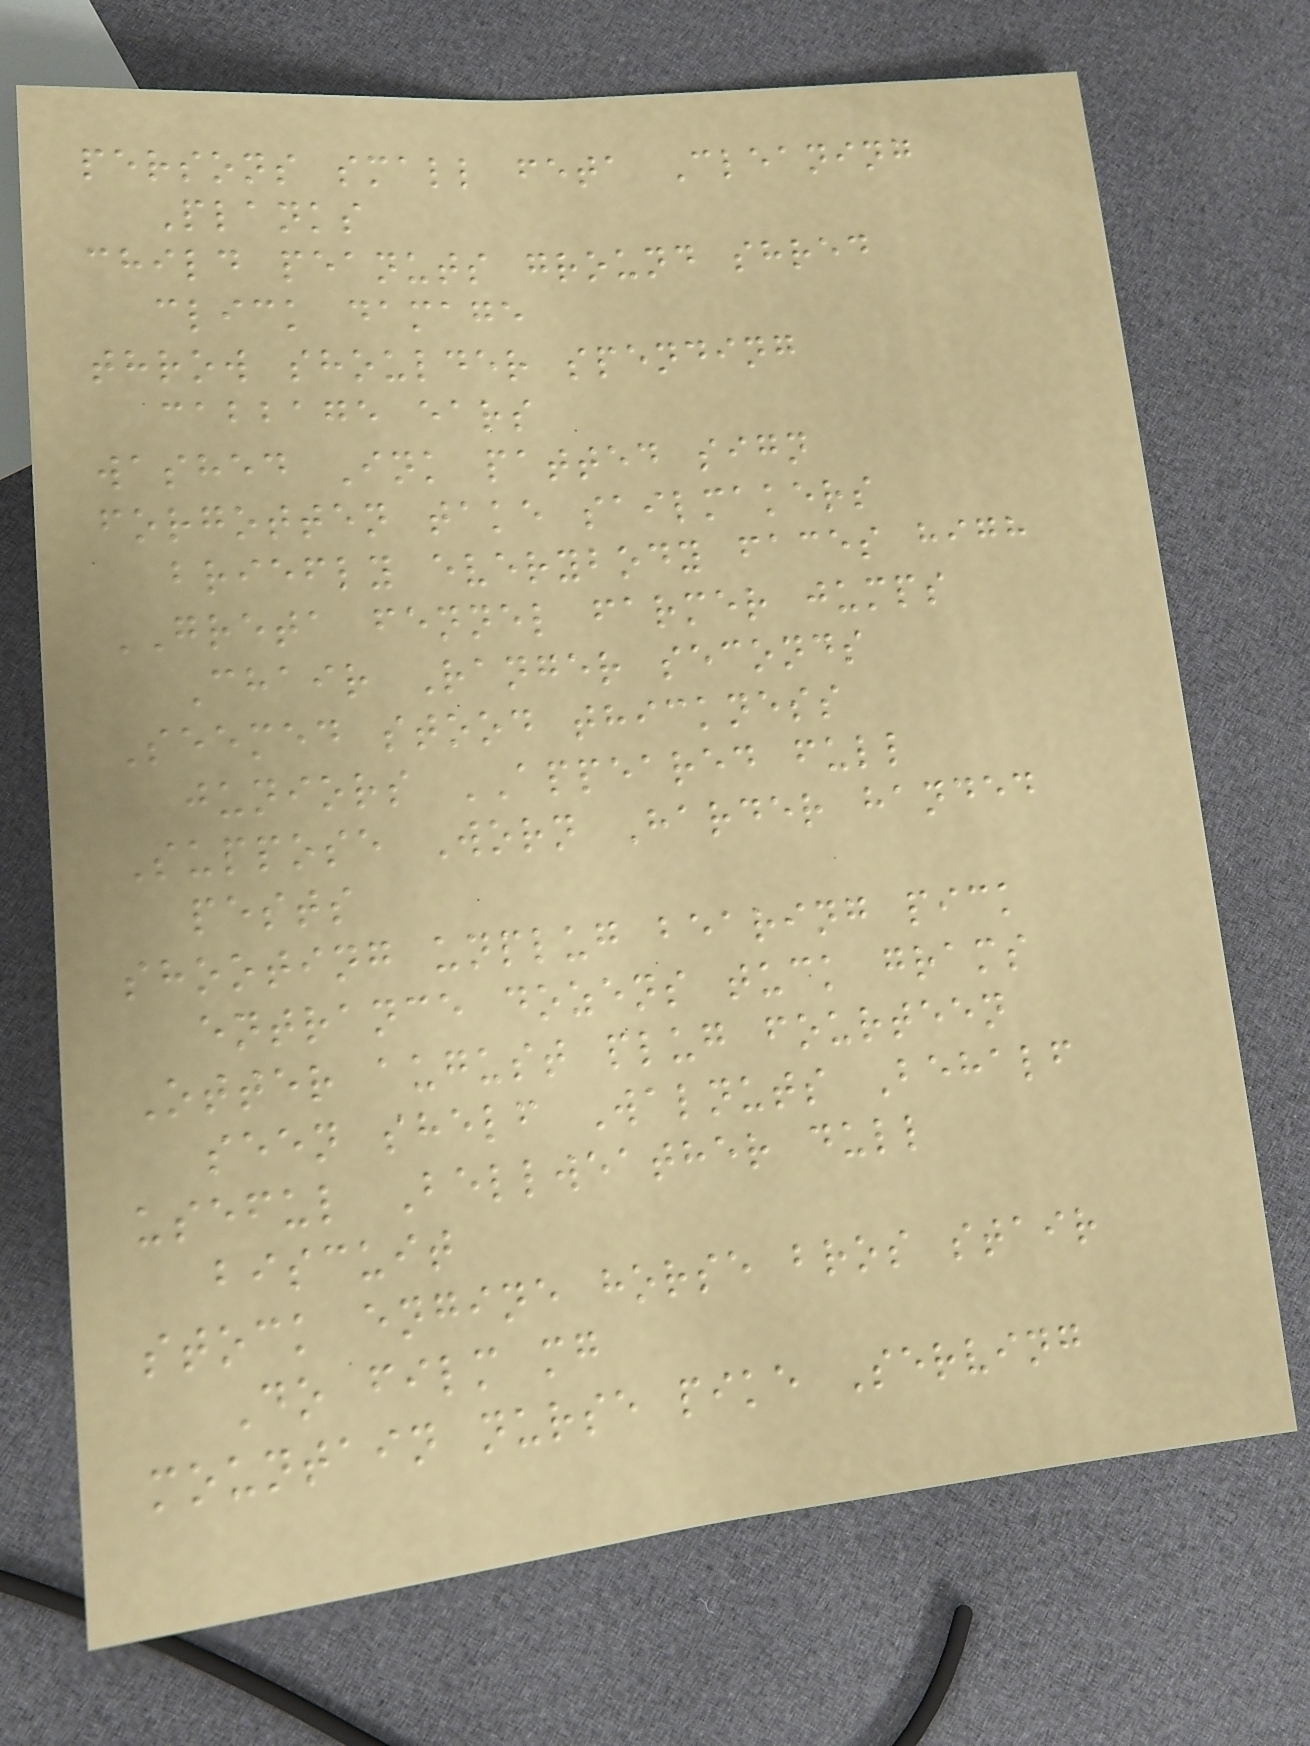persons small feta Cleaning
Planks
child peanuts ground shred
click damage
throw shoulder spending
cabbage ears
washed Ink patted sign
forgotten take sailmakers
briefly everybody faces high
GRETA fennel farmer jumps
Chair Ranger seconds
Seemed stood thickness
juniors APPEARED full
Suppose Worn Harder handed
pests
shooting unplug bearing pick
entrance dozens tuck grams
Otter august plug fourteen
seen shelf Walnuts Behalf
useful Bellweather dull
biscuit
stock engine horse bros stair
Do film mg
mountain nurse pike Serving
